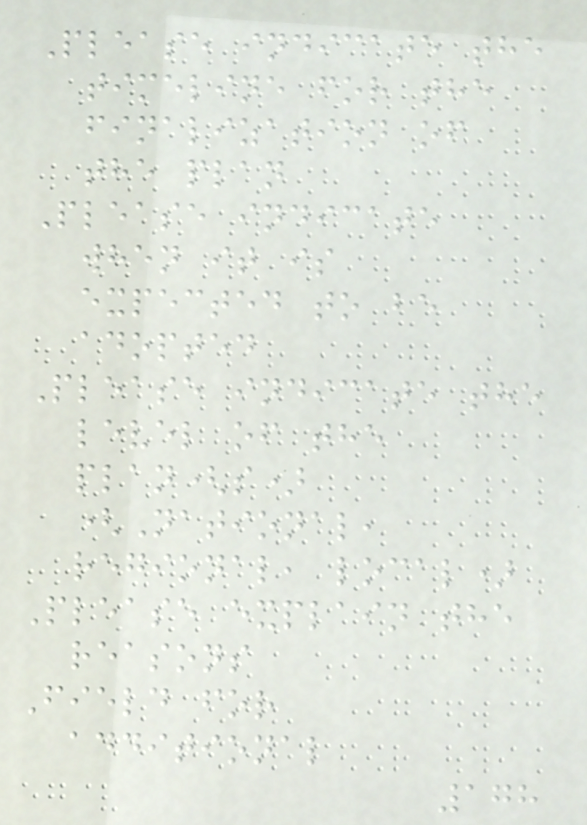Please indicate the
timeline for the
finalization of
the plan
Please indicate
when it is
expected to be
adopted
Please indicate the
level of the
plan(s)
(National,
regional, local)
Please explain the
reasons
Field for
additional
178
